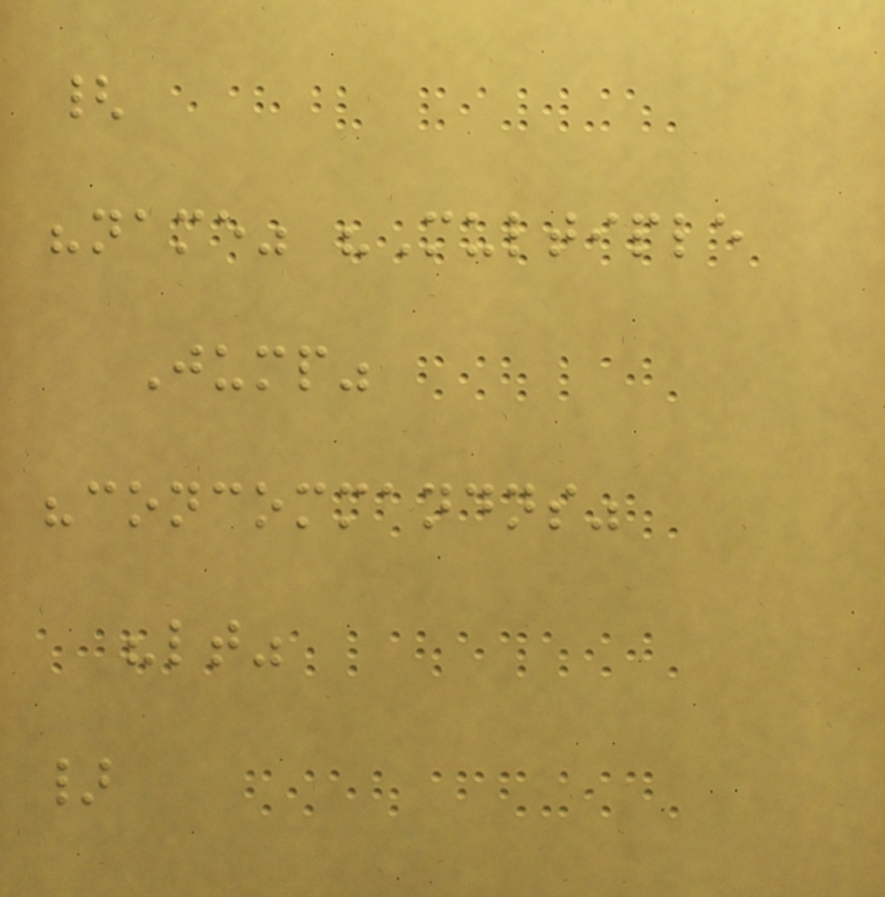{
"name" "Multiple
Jump"
"concommandns"
"lt"
}
